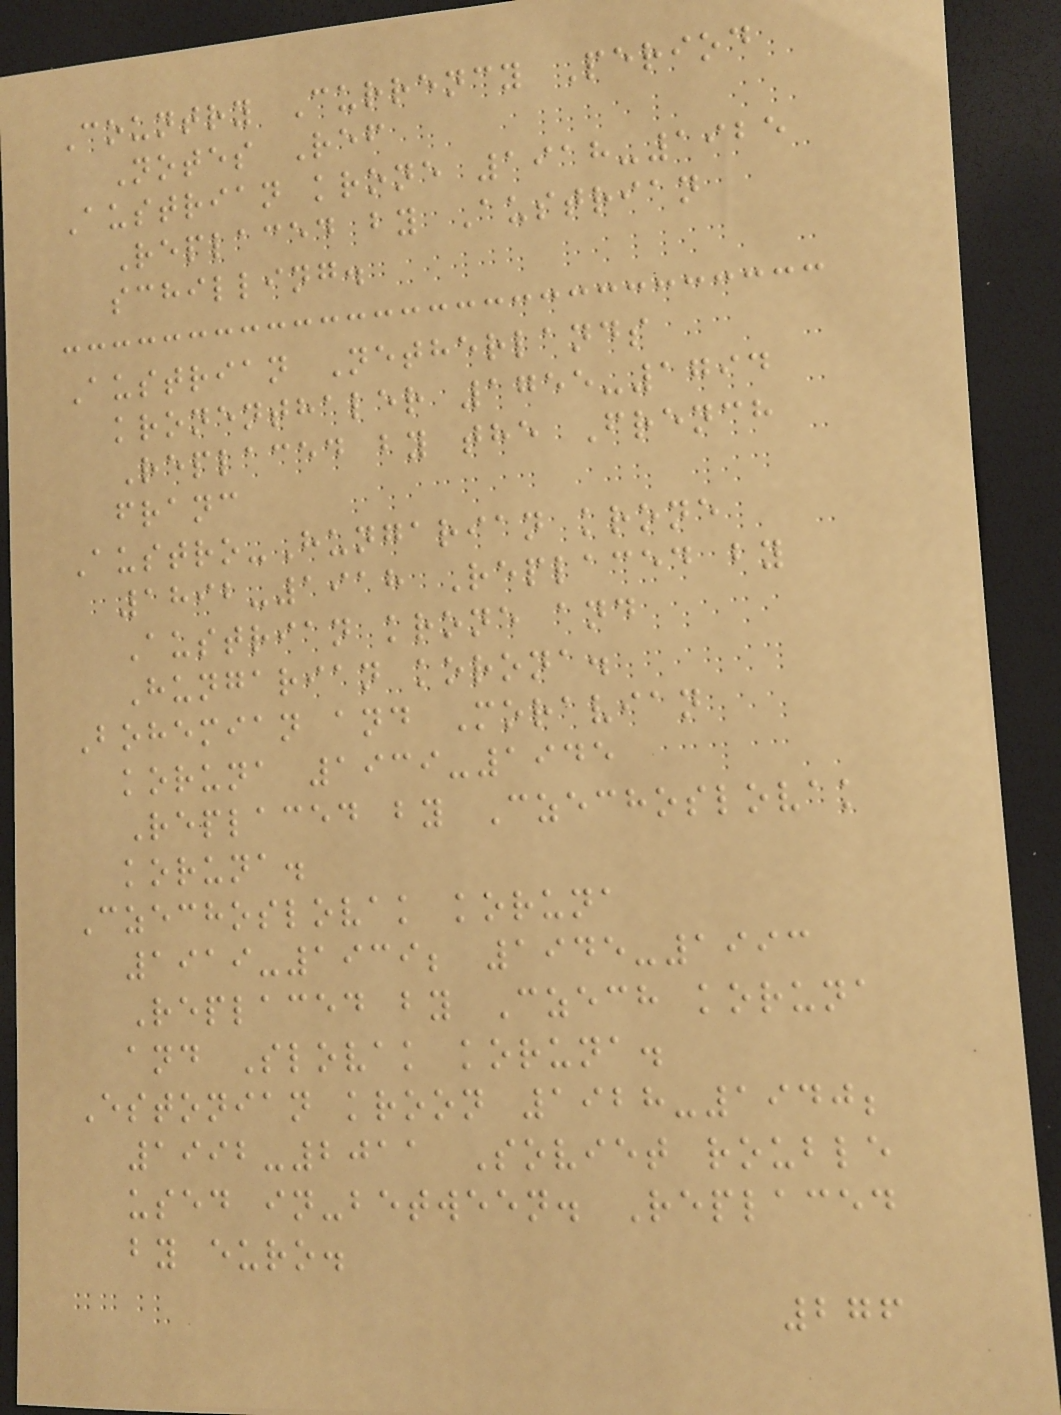Country Currency Period
Notes Ref
Austrian krone 1918-1925
Replaced by Austrian
schilling.
Austrian Netherlands
kronenthaler 1755-1794
Replaced by the French
franc
Austro-Hungarian krone
1892-1918 Replaced by
Austrian krone and
Hungarian korona.
Bohemian and Moravian
koruna 1939-1945
Replaced by Czechoslovak
koruna.
Czechoslovak koruna
1919-1939; 1945-1993
Replaced by Czech koruna
and Slovak koruna.
Estonian kroon 1928-1940;
1992-2011 Soviet rouble
used in-between. Replaced
by euro.
276
